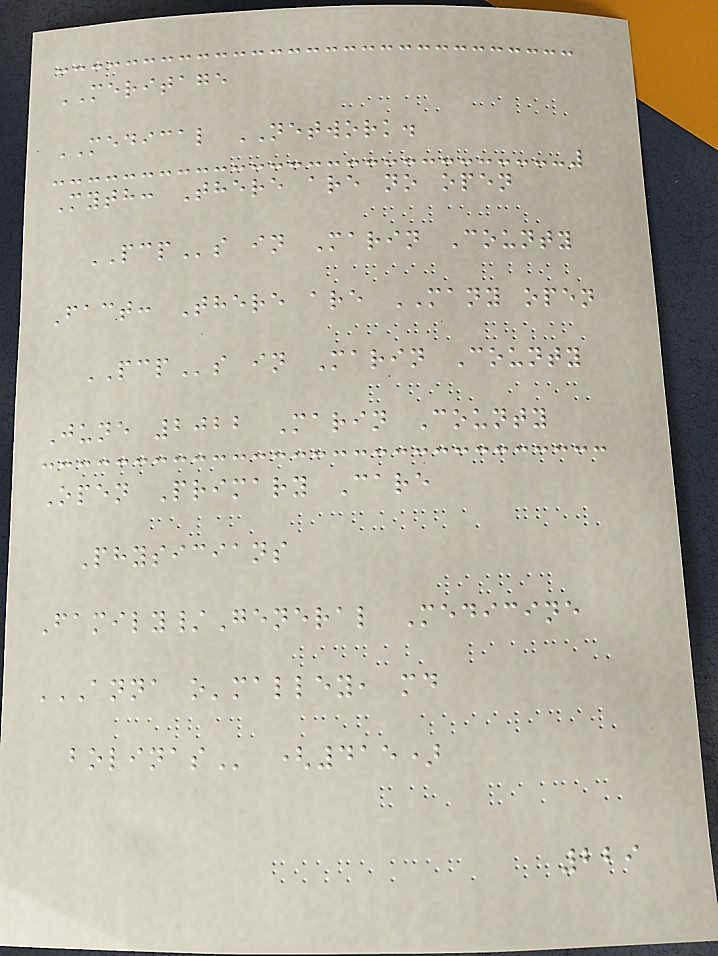MERITAGE
MEDICAL NETWORK.
Myth: There are no open
PCPs in Marin County
Fact: There are MANY open
PCPs in Marin County
June 2022 Marin County
Open Primary Care
Physicians
Family/General Medicine
ANNA O'MALLEY, MD
BOLINAS (415)
229
